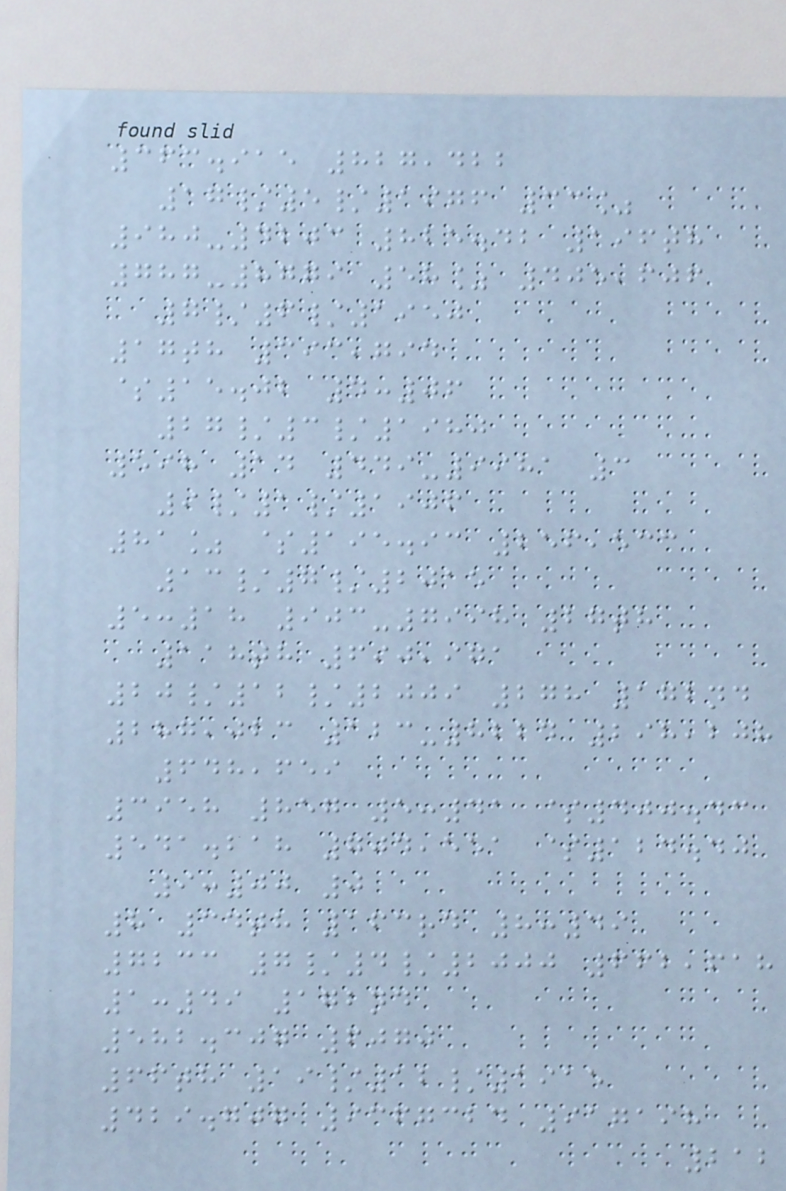363.915 827,422
17/5/1976 33%
980-4203 825.42 196th
787-8779 58% 405,606
7/6/1950
17th 393,794
$15.02 4:06
27/3/1980
598 14 449-9981 3
9/1/1906
81% $195.93 256,533
13/7/2015
5:18 903-7998 27th
118th 690,971
20/12/2009 278 172nd
287,023 123-8224 298,208
648,659
3958 857 5:41 $400.43
541.218 704,551 $124.40
9:00 0
8 34th 163rd 8:49
7233 7/4/2000 662,618
1:49 172nd
582.307 6070
66th 19/12/1915
429.707 9367324 917198
212
